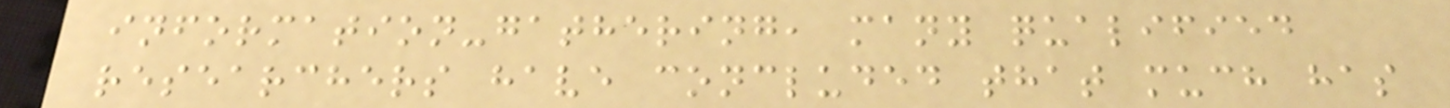information-gathering, many qualified
researchers have concluded that much has
